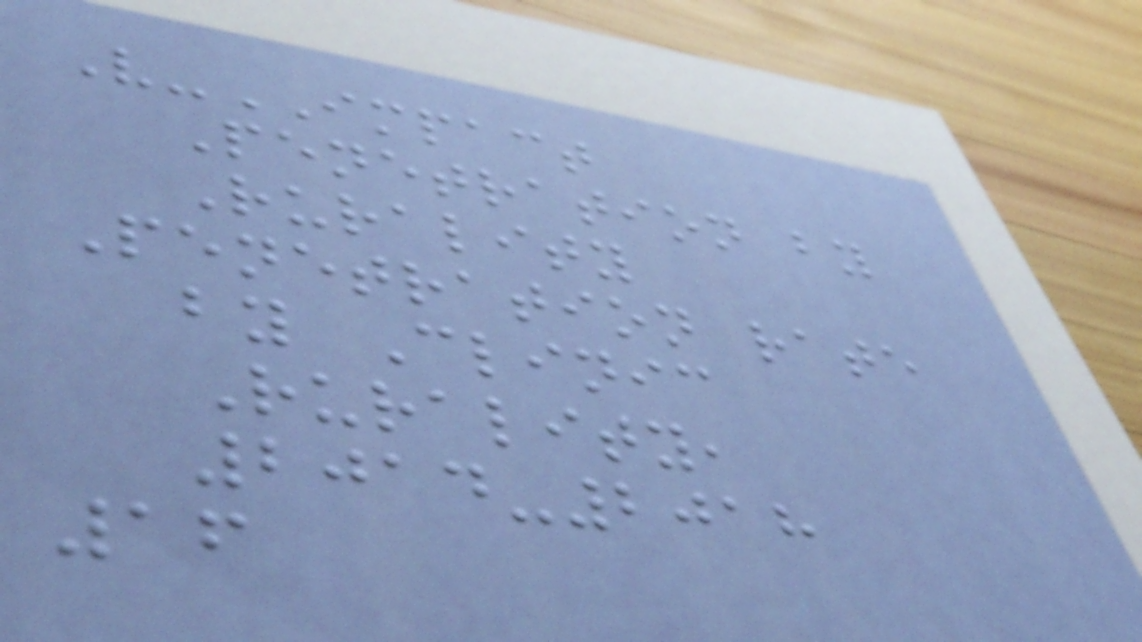V-IMPACT
Penetration by
Rurality
Penetration rate
by Clinic
Rurality,
2014-2018
16
